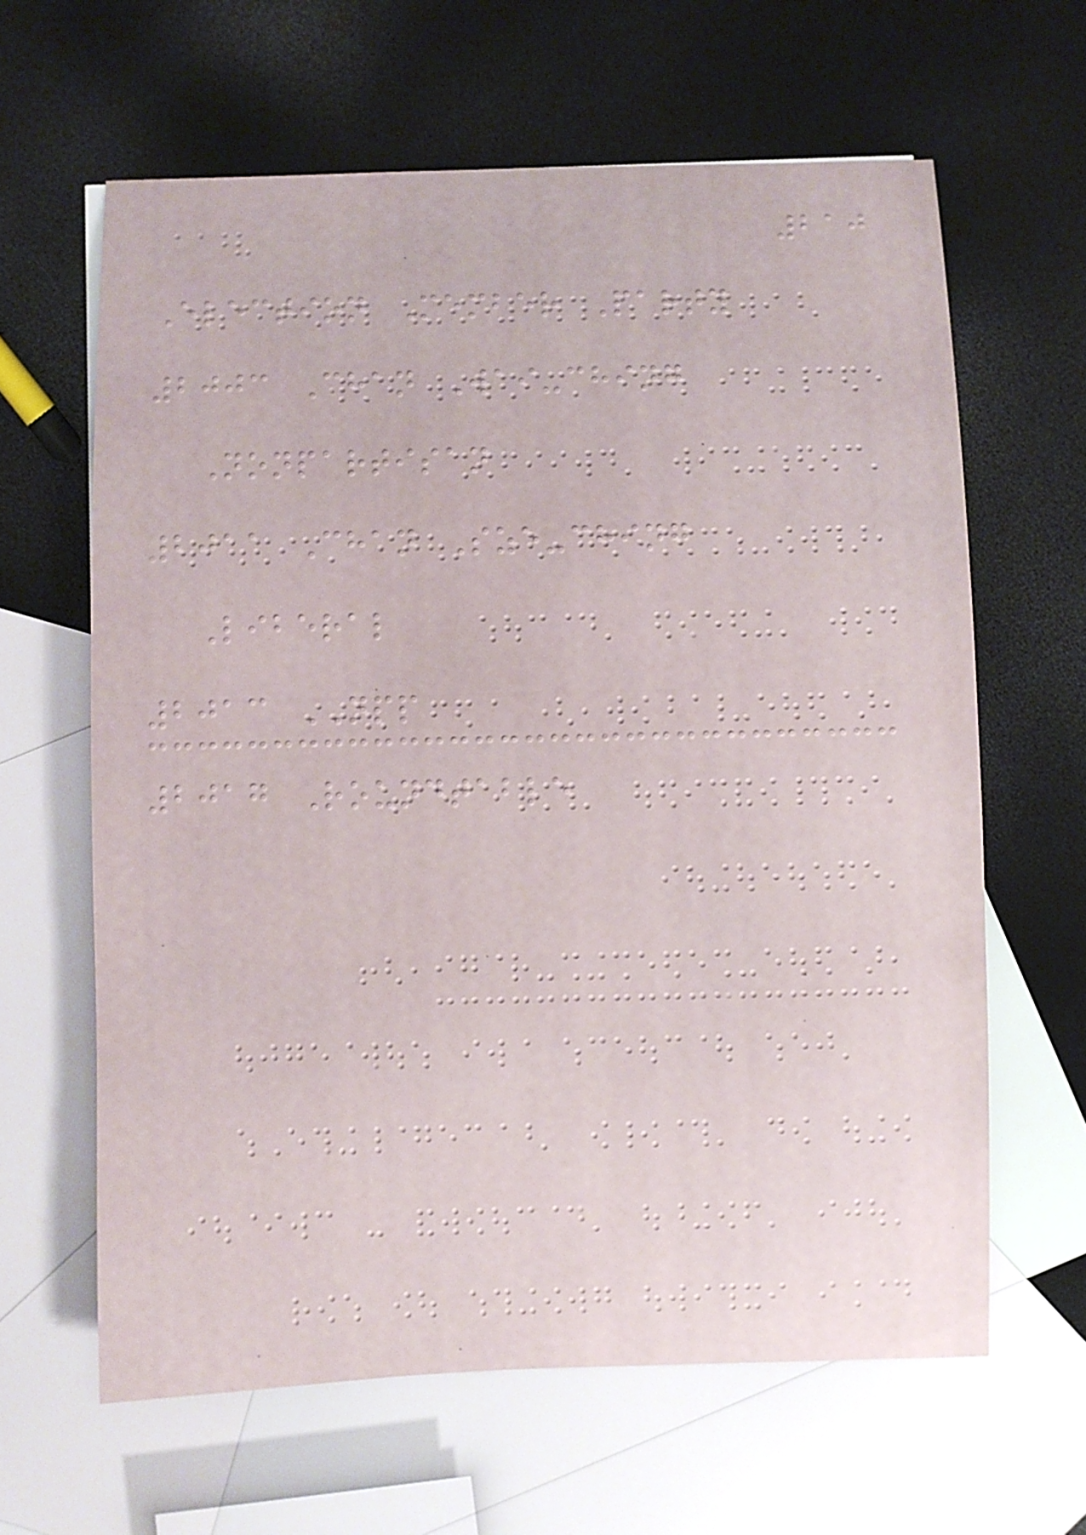210
Election Member Party
2003 Chan Wai-ching
Nonpartisan
2011 Chan Sze-ching
Liberal
2013 NPP
2017 Roundtable
